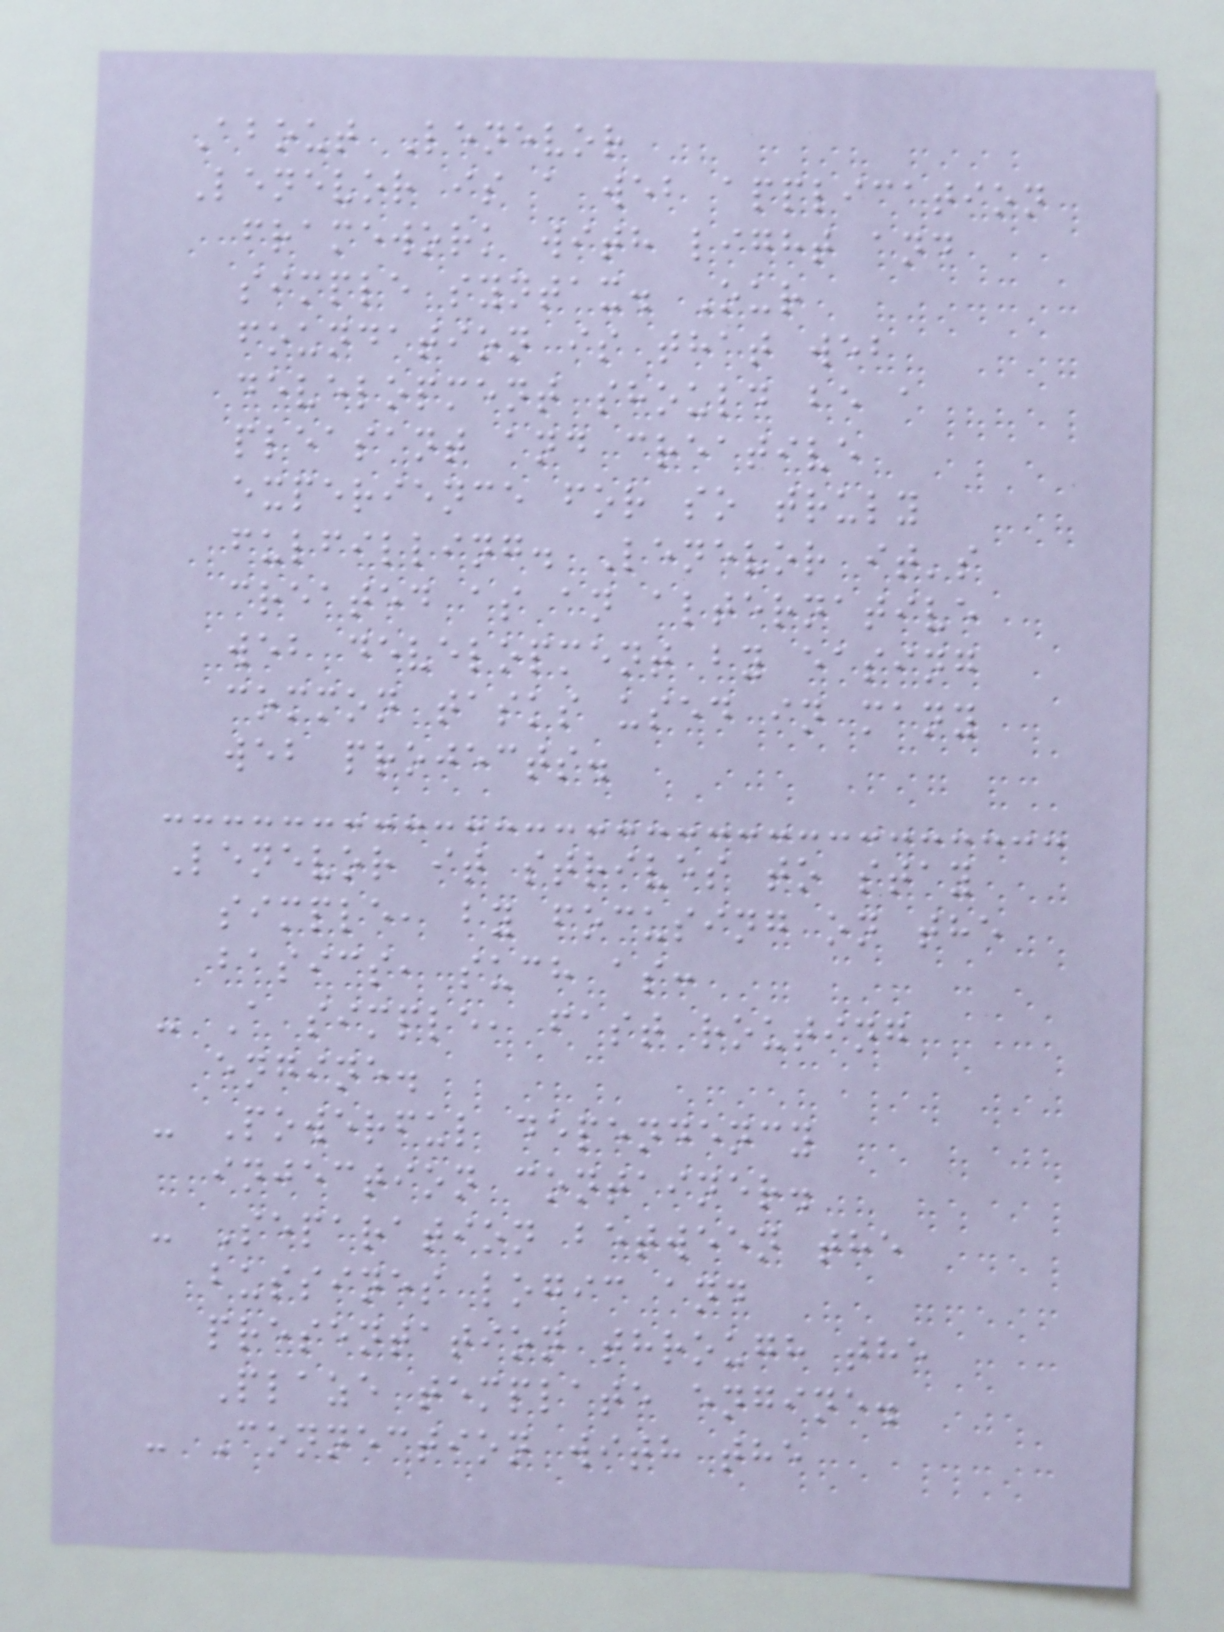About Lenevor
Lenevor is a web application
framework with light and
simple syntax. Our
foundation is that web
development should be a
pleasant and creative
experience for so truly
fulfilling. Lenevor it's
created as an alternative
web development by easing
common tasks used in many
web projects.
Lenevor it strives to stay
simple, by focusing on the
basics, such as:
- A simple, fast routing
engine.
- Powerful dependency
injection container.
- Separation between the
bussines logic and
presentation through the
Plaze template engine.
- Connection with the
